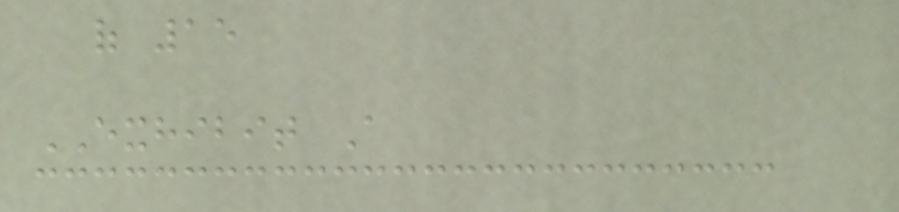of 15
EXHIBIT A
